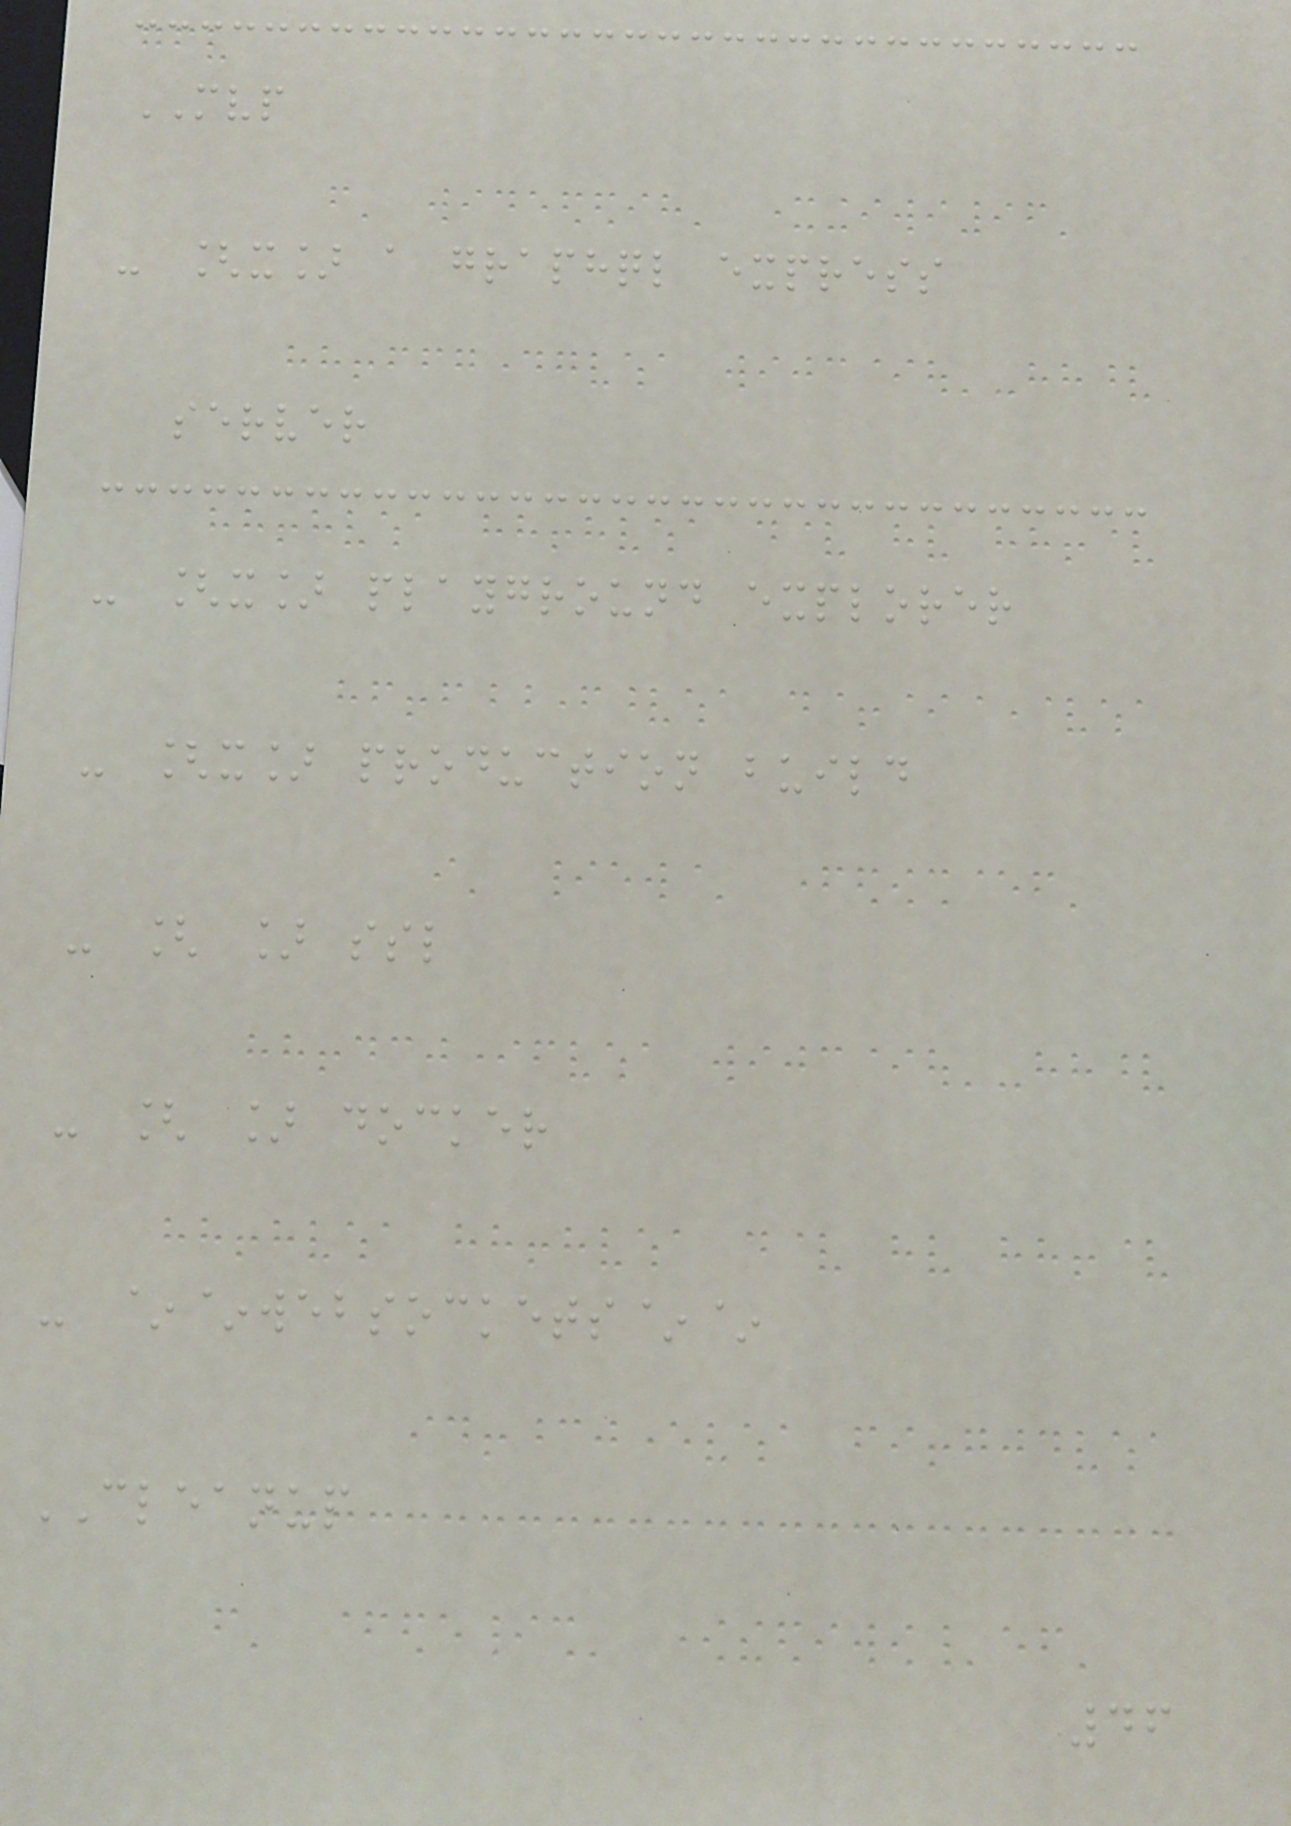MVP
- [x] a graphql express
server
- [x] playground explorer
- [x] production build
- [ ] ssl
- [ ] docker
- ~~websockets~~
CLEANUP
46
